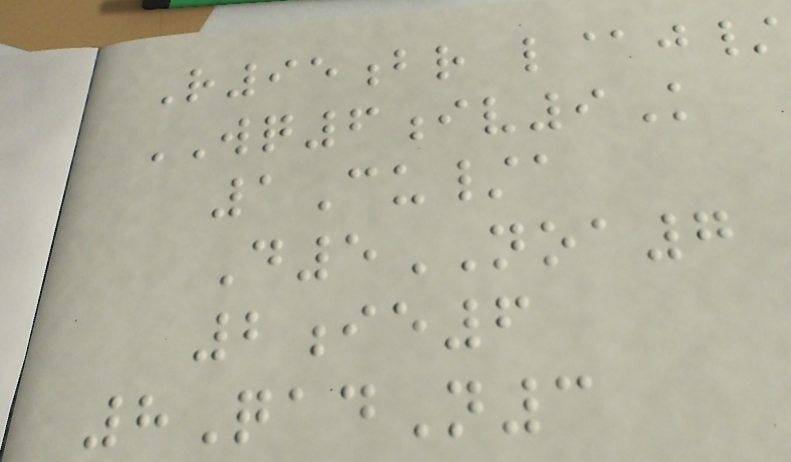R95br l@j/
WQ6iv9K
1Cu/a
D5NOA7
2ie6
8QadN3
